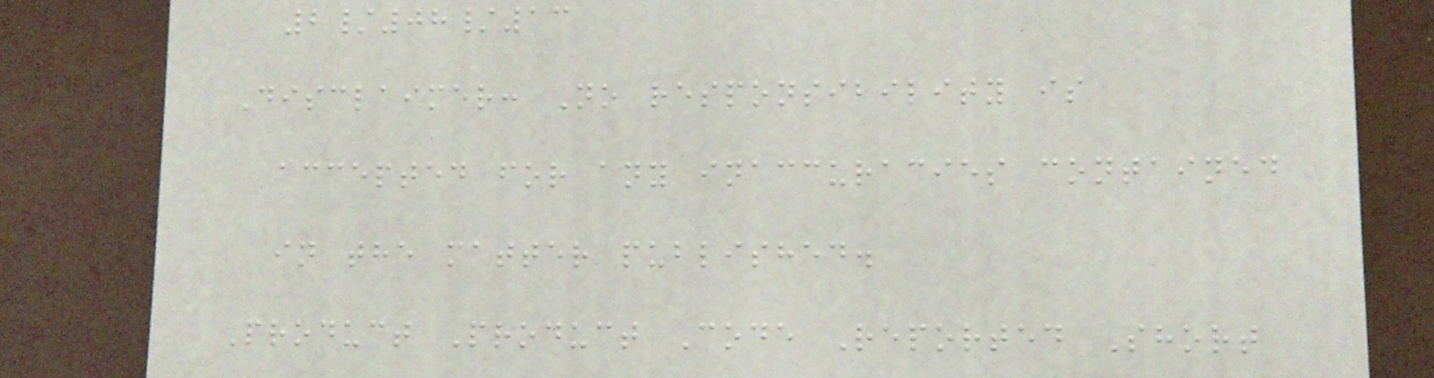2/08/13
Disclaimer: No responsibility is
accepted for any inaccuracies contained
in the matter published.
Product Product Code Reported Short
